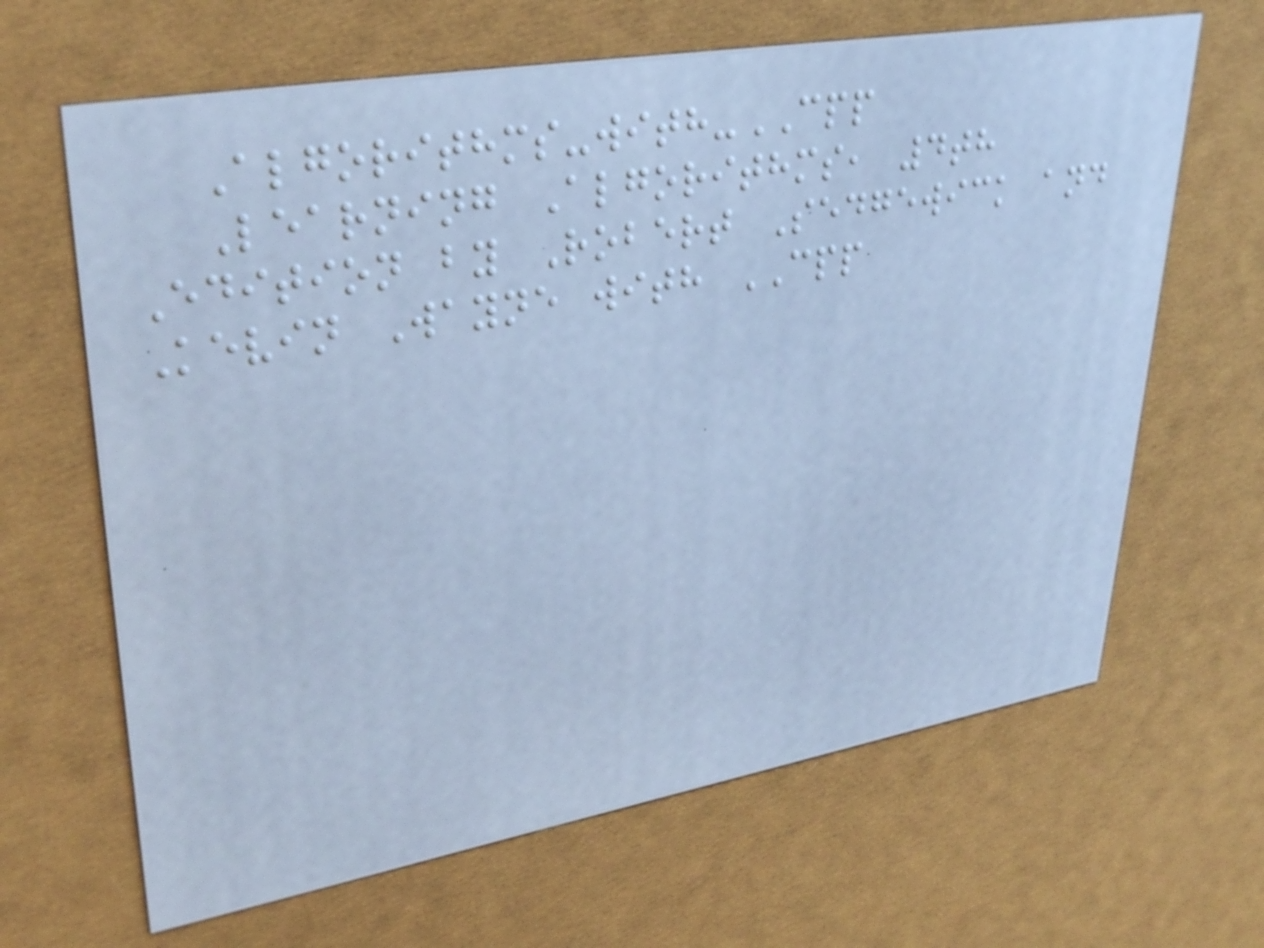Algorithms-with-CPP
Learning Algorithms, 4th
Edition by Robert Sedgewick and
Kevin Wayne with CPP
